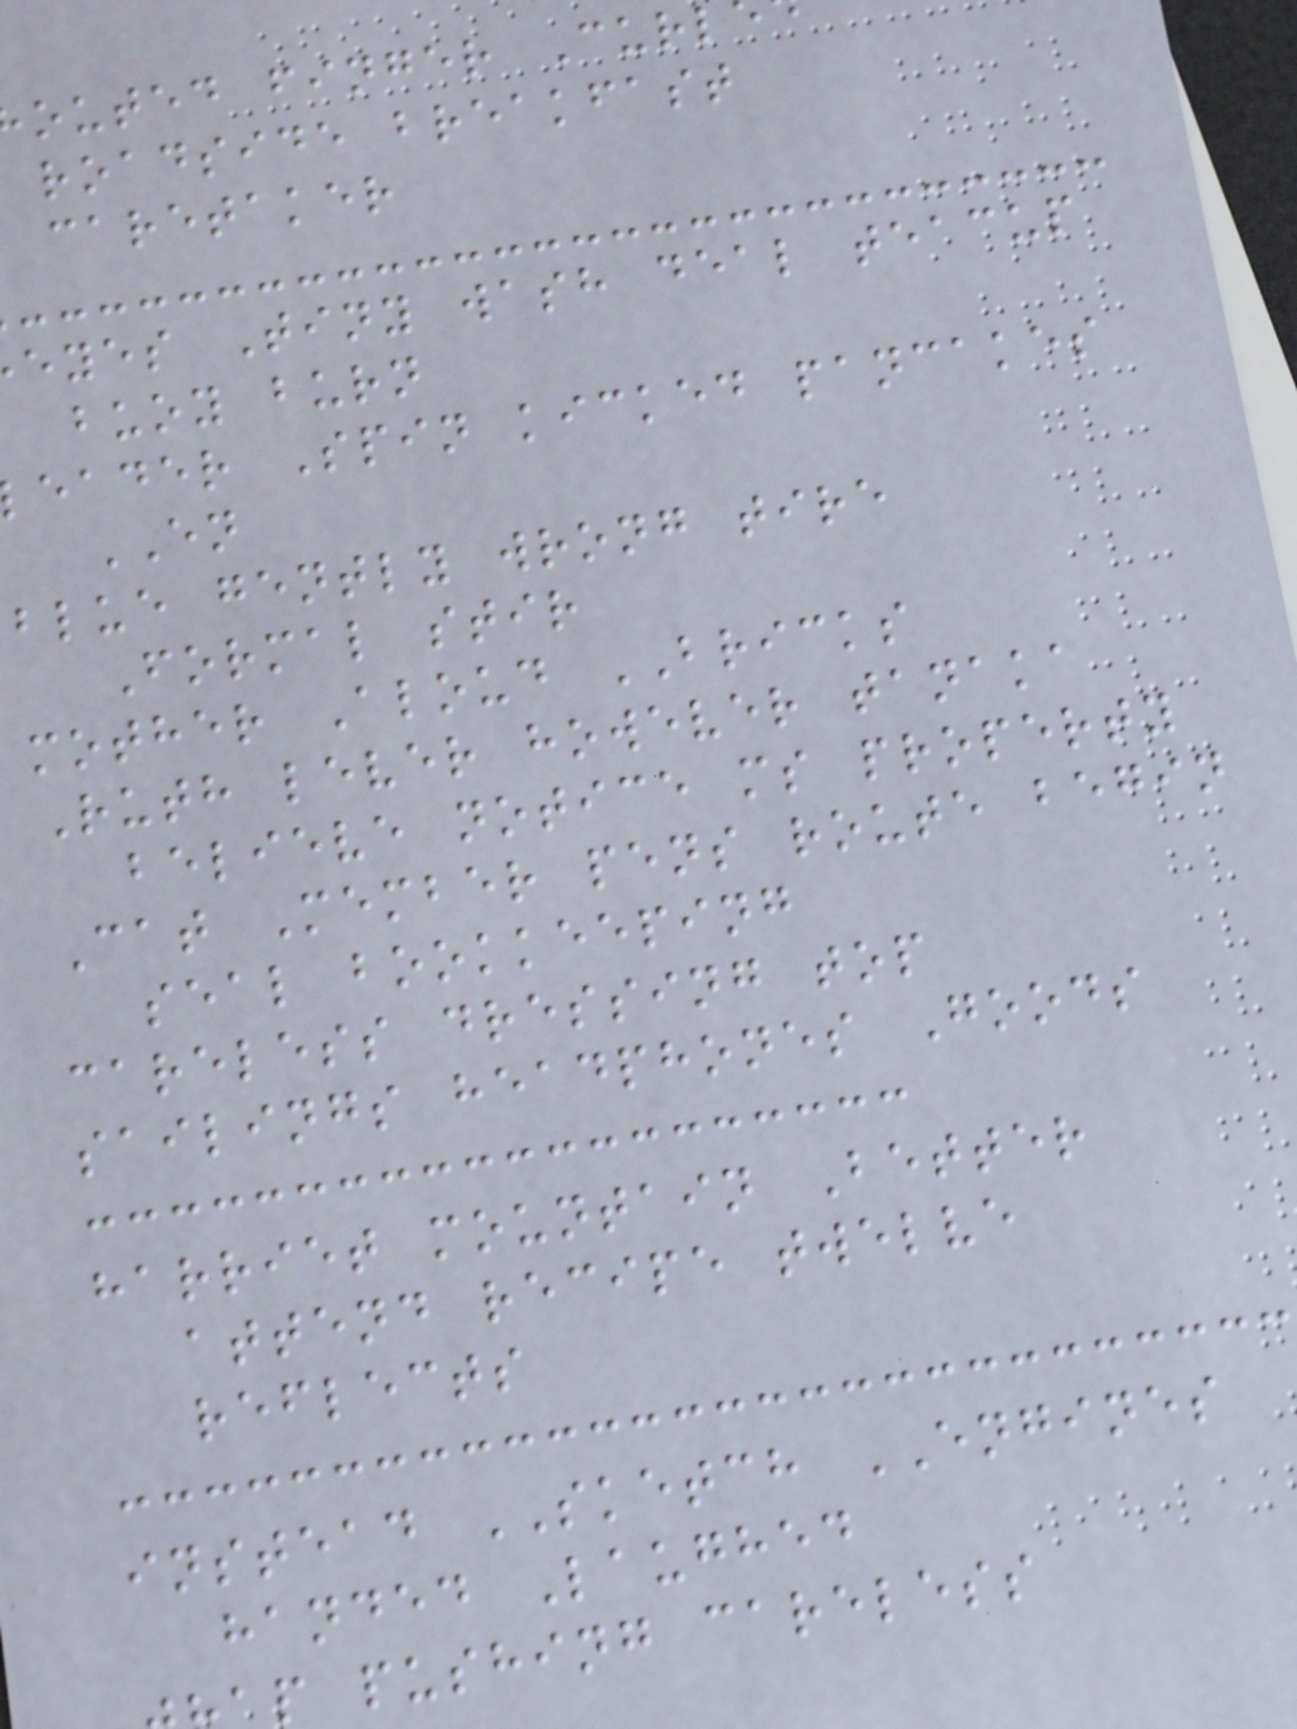outed finger Curl
roadside breakfast
caretaker
eyes Tiny wash deal teacup
buoy burn
eader Spin kicked pancakes
EN
blue gently wrong tire
Formal stir
mother Aloud BRICKS
Ruth lever however tanaka
believe notice ms property
Cat Member pens route begin
seal bookkeeping
careless dressing top
sailings headphones Goods
harriet mountain Better
attend recipe twelve
reflects
instead SKETCH ENGINES
handed Laughed
p pushing careless
